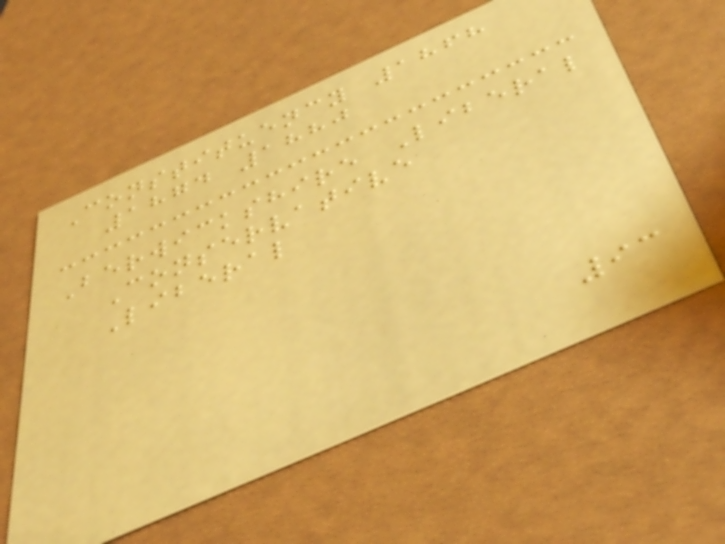Constituency 1868
1874 1880
Berwickshire Liberal
Conservative
Liberal
93
